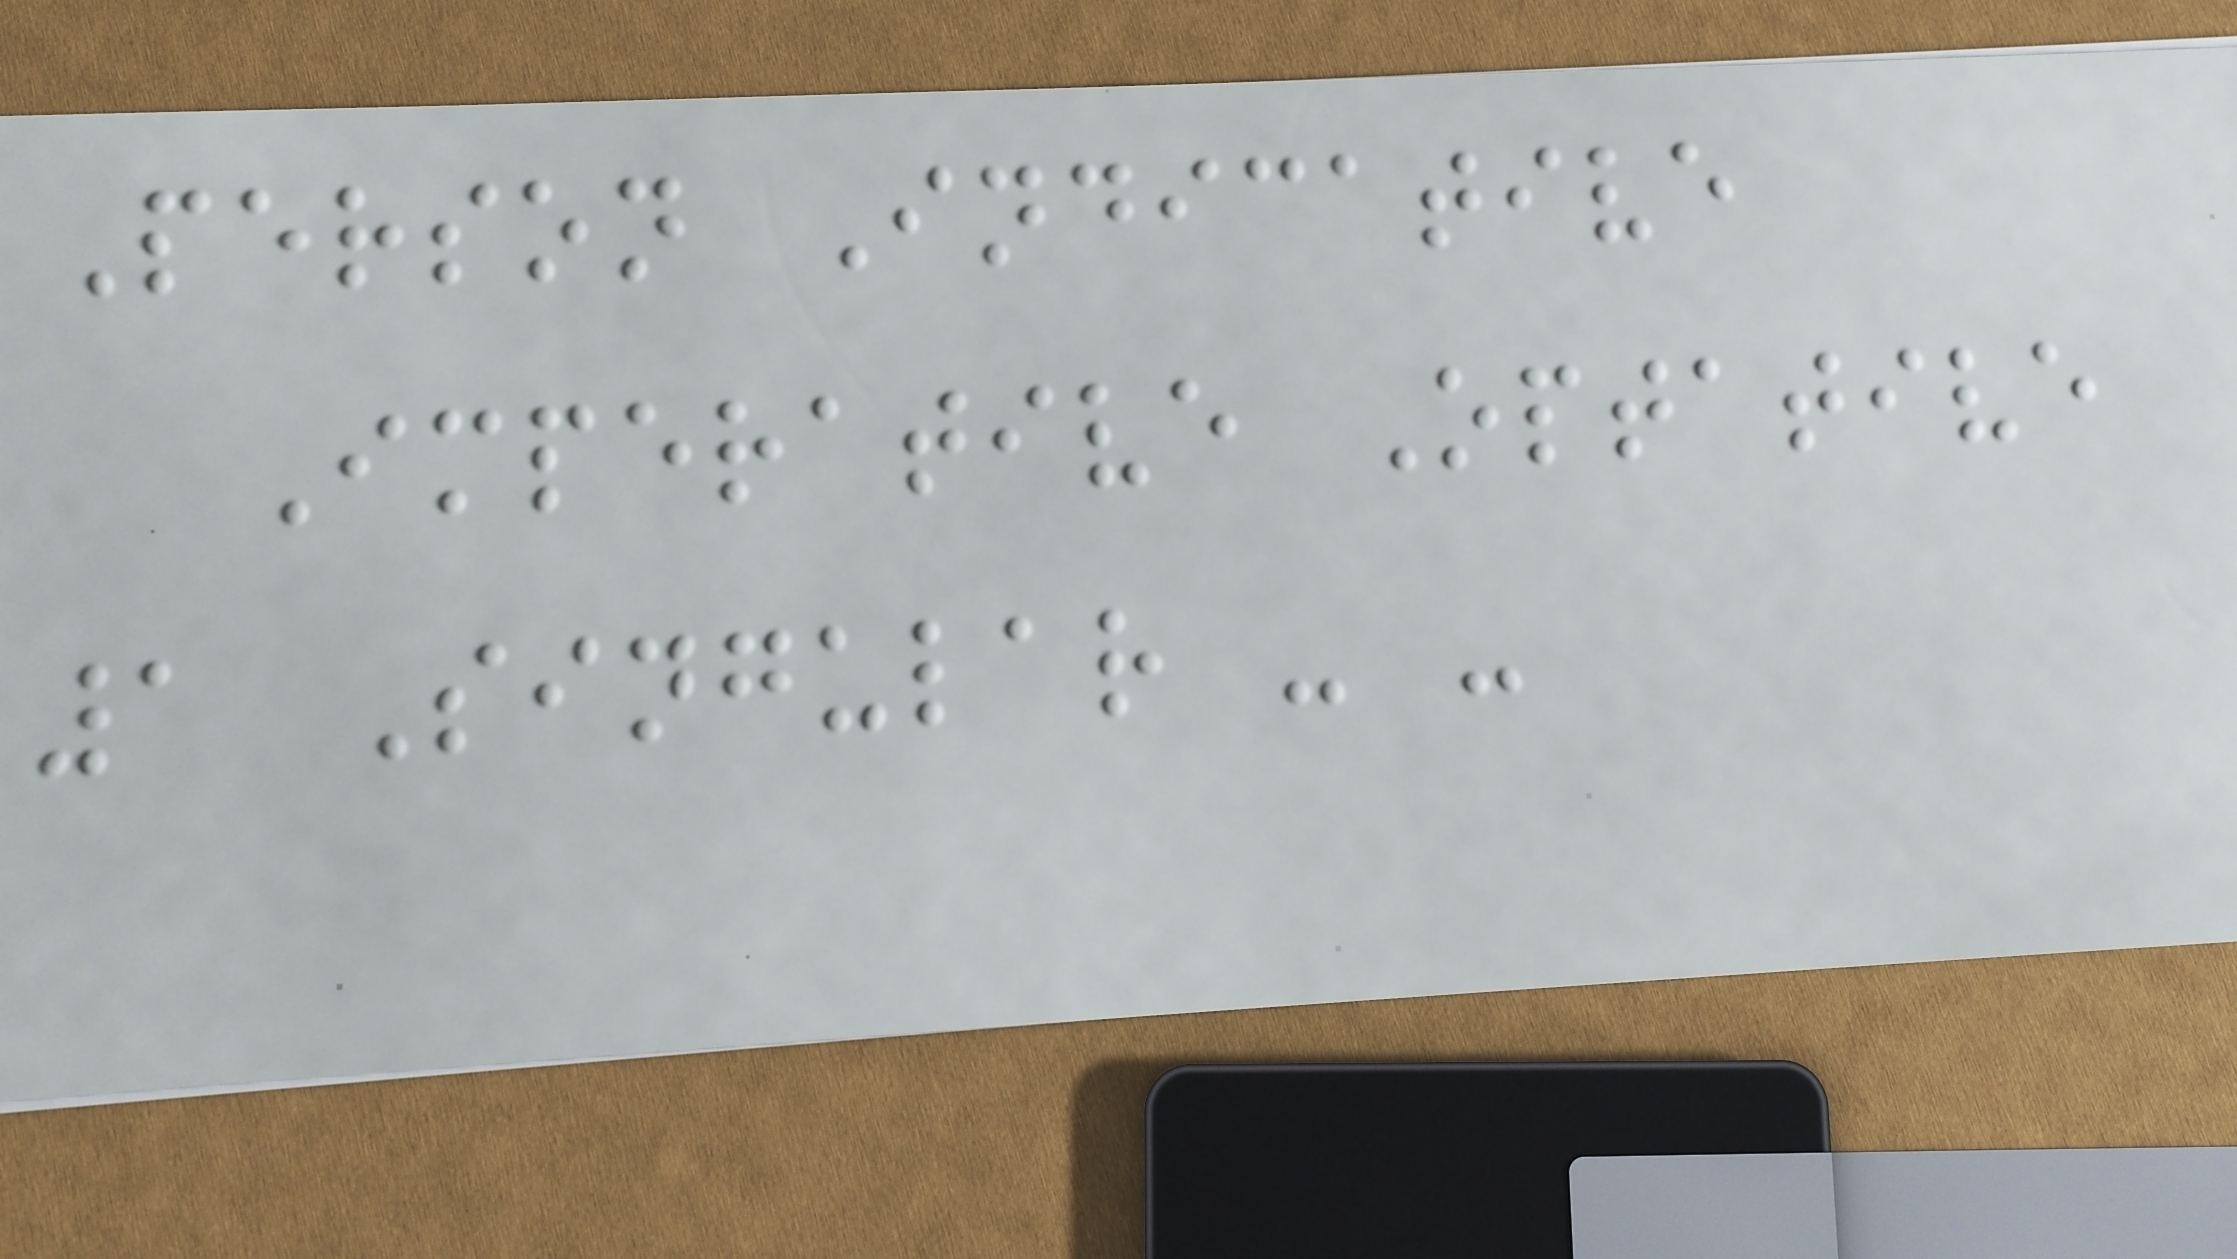Person Indicative
Imperative Optative
1 Singular - -
